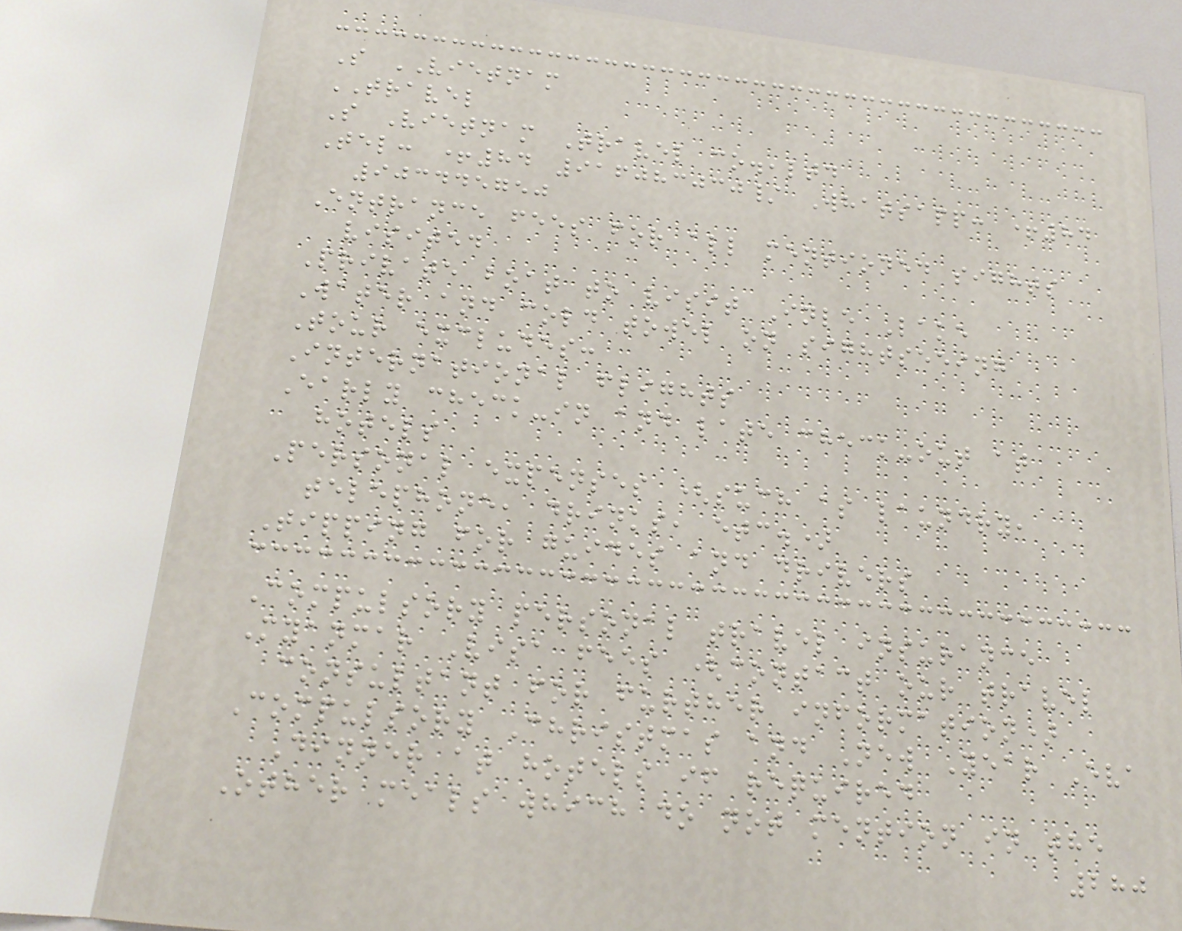S VIETNAM
TRAVEL
S Vietnam Travel co.,ltd
Tel: +84 916083030/ Whatsapp: +84
903445750
Entrance fees for all mentioned sights
visited
Private boat to visit Inle Lake
Water and cold towel on sightseeing
Tour excludes:
International flights
Early check-in and late check-out at
hotels
Personal expenses (such as laundry,
telephone, drinks, etc.)
Tipping for guides and drivers
Compulsory personal travel insurance
Myanmar Visa fees (contact our travel
consultant for further information)
Compulsory Christmas and New Year Eva
Dinner at hotels if required
Other meals which do not mention in the
280
